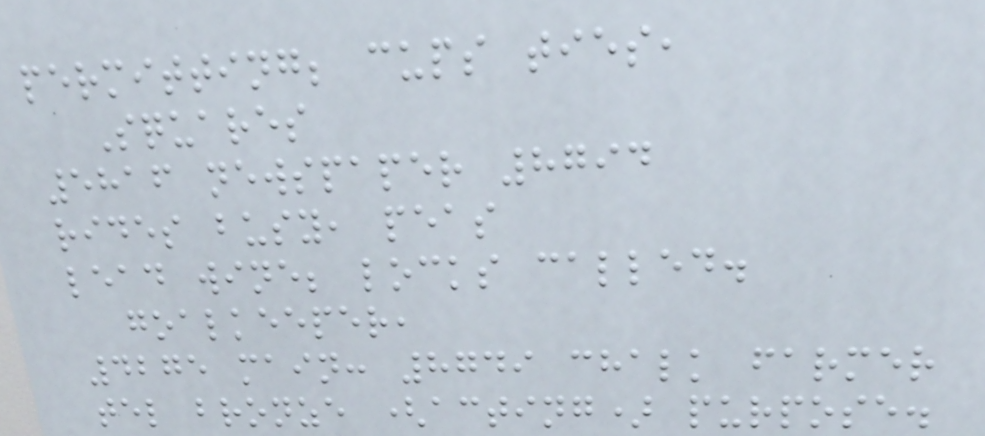permitting; cups ties,
Squares
5816 newspaper 8794
rides busy, peas
lead wine; locks called.
goalkeeper,
4275 main: 8749 chalk farmer
tel bronze (acting) purpose.
